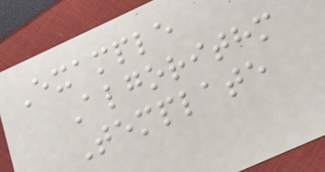Example
Algorithm
Template
